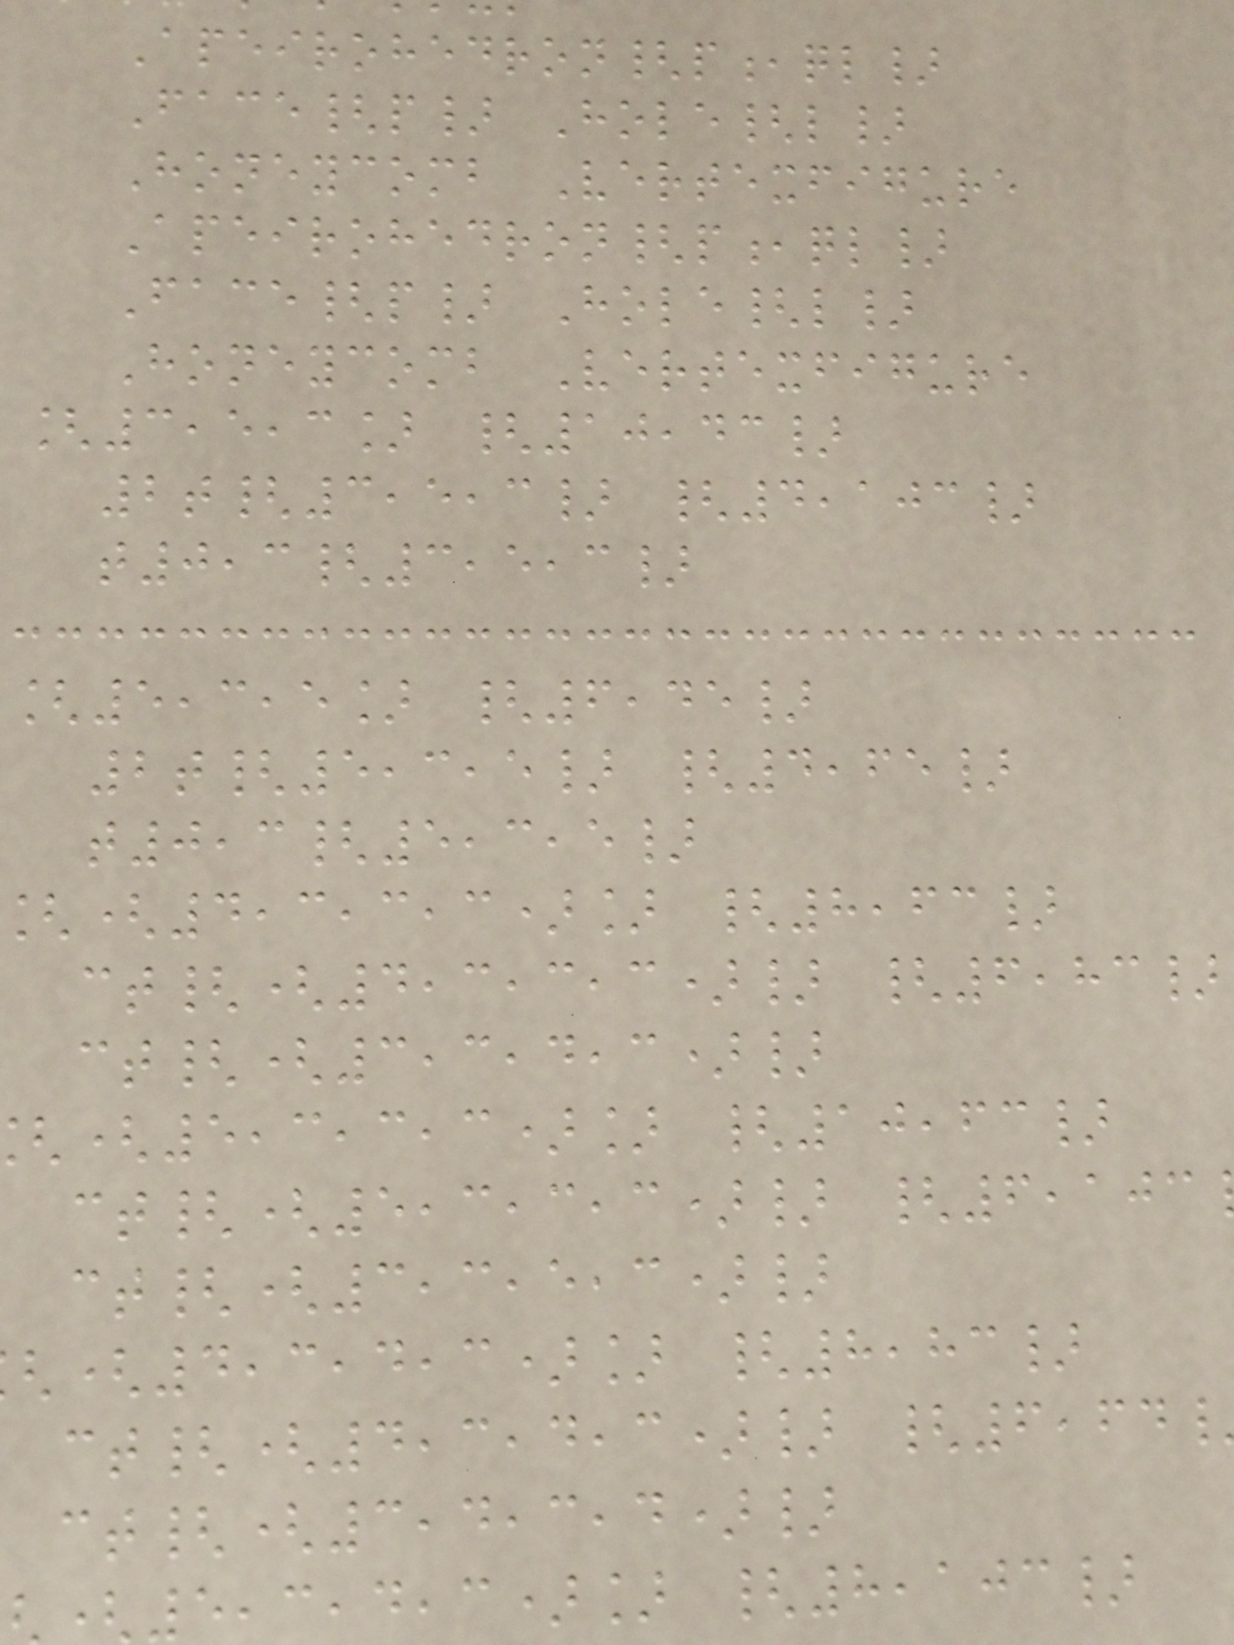Apeirohedron{p,ql}
Face{p} Hole{l}
Honeycomb Vertexfigure
Apeirohedron{p,ql}
Face{p} Hole{l}
Honeycomb Vertexfigure
[3,5,3] {10,43}
2t{3,5,3} {4,103}
t0,3{3,5,3}
[5,3,5] {6,45}
2t{5,3,5} {4,65}
t0,3{5,3,5}
(4,3,3,3)] {8,63}
ct{(4,3,3,3)} {6,83}
ct{(3,3,4,3)}
(5,3,3,3)] {10,63}
ct{(5,3,3,3)} {6,103
ct{(3,3,5,3)}
(4,3,4,3)] {8,83}
ct{(4,3,4,3)} {6,64
ct{(3,4,3,4)}
5,3,4,3)] {8,103}
